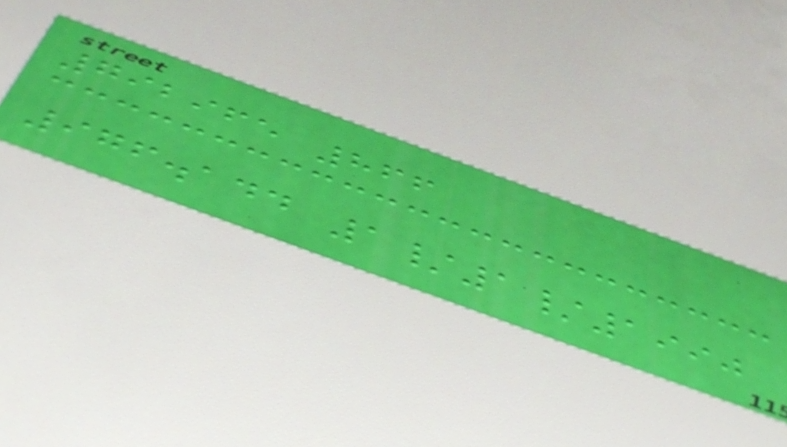792965 866
976.144 1/1/1990
